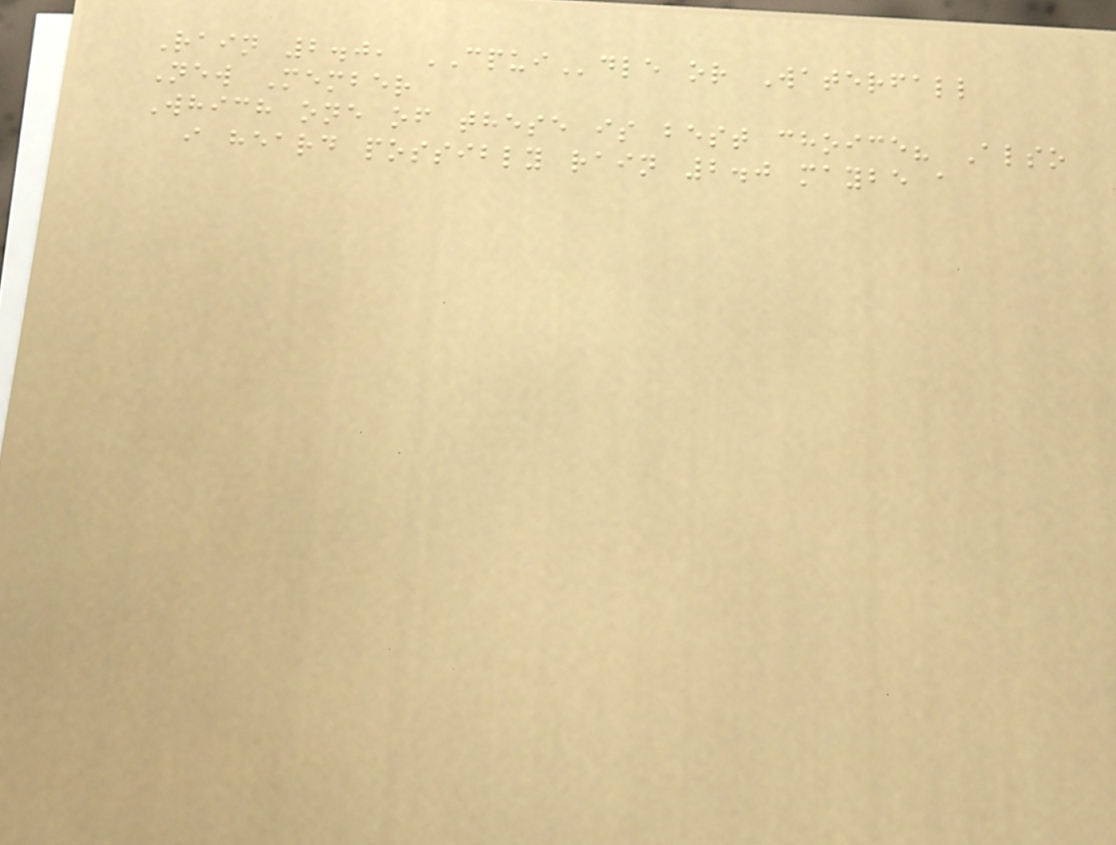Rain 2.0, CPUIdle or Waterfall
New Member
Which one of these is best choice? Also
i heard possibly rain 2.0 maybe a
